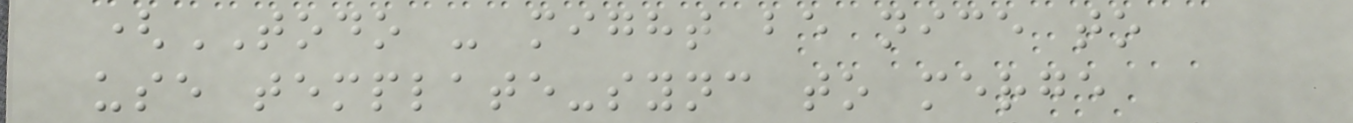(TODO - might be nice to
use template-sync to merge
